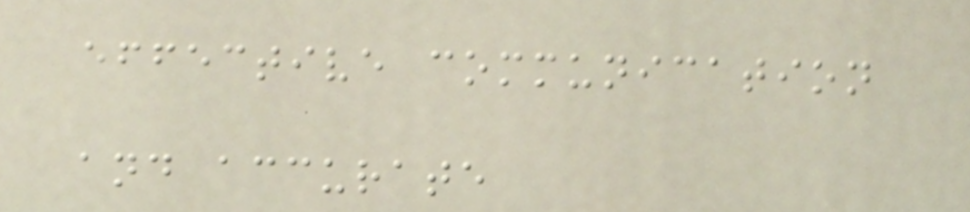effective communication
and accurate
